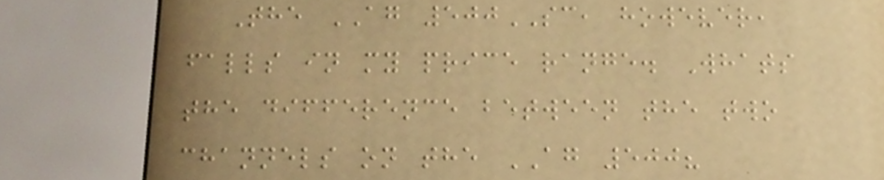The AG 500SC, however,
falls in my price range. Whats
the difference between the two
channels on the AG 500?
